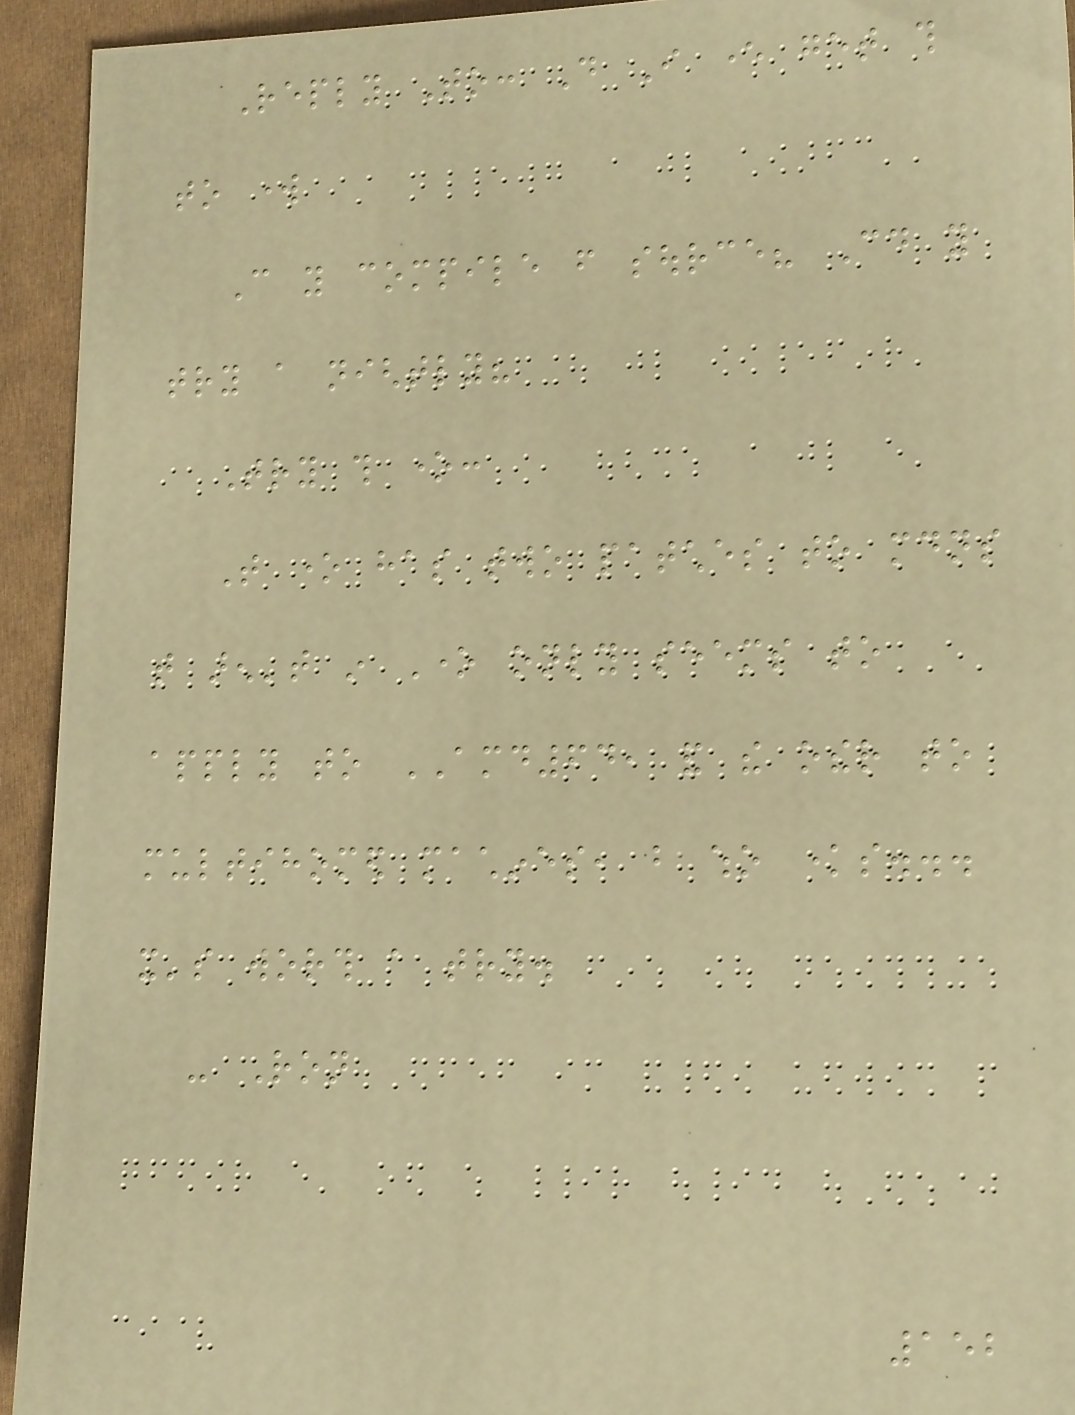Reply To: Do I ever get this
to work
Can you compile from source? Could you
try a nightly?
Try this one:
That one has two patches to mdns
that aren't in One only seems to
apply to AMD64, and the other to
multihomed machines, but who knows...
it's worth a try.
- Ron
152
